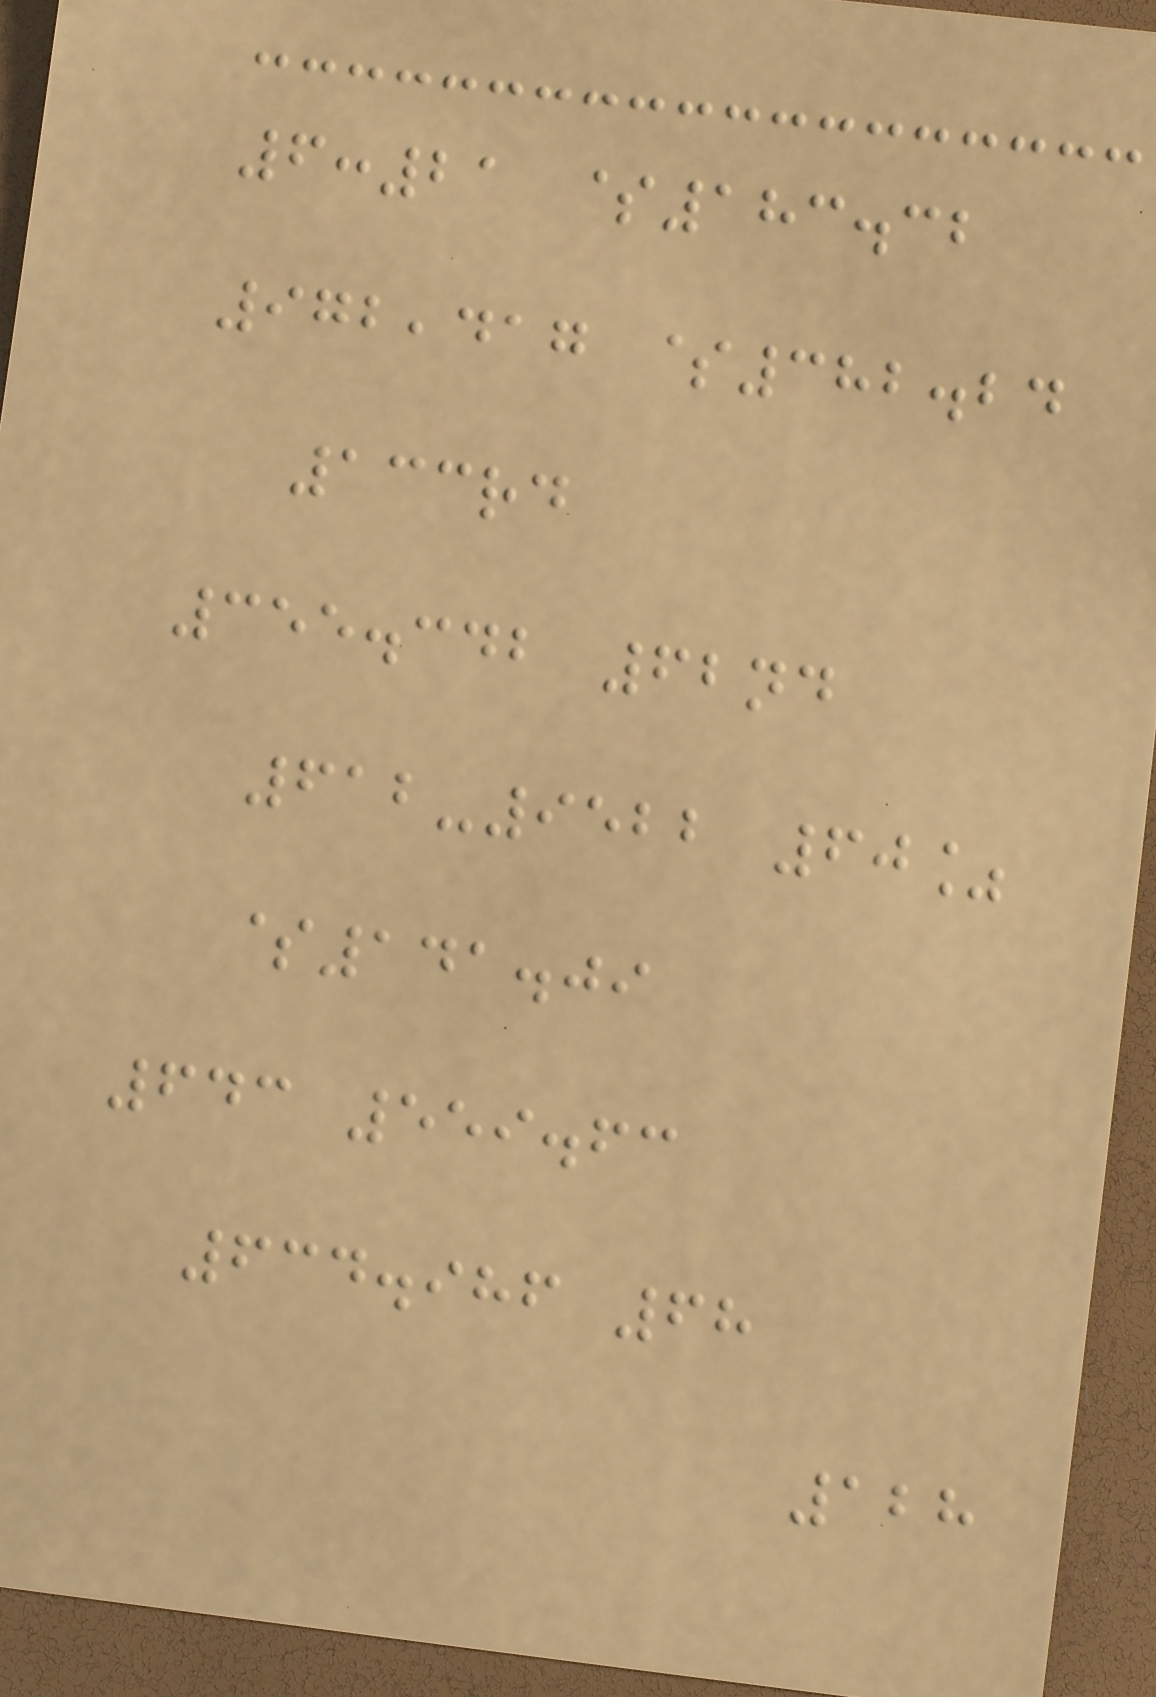6:21 $183.32
972,417 $382.24
133rd
355.342 62nd
612-9522 60%
$141.09
643 559.63
634.986 68
128
